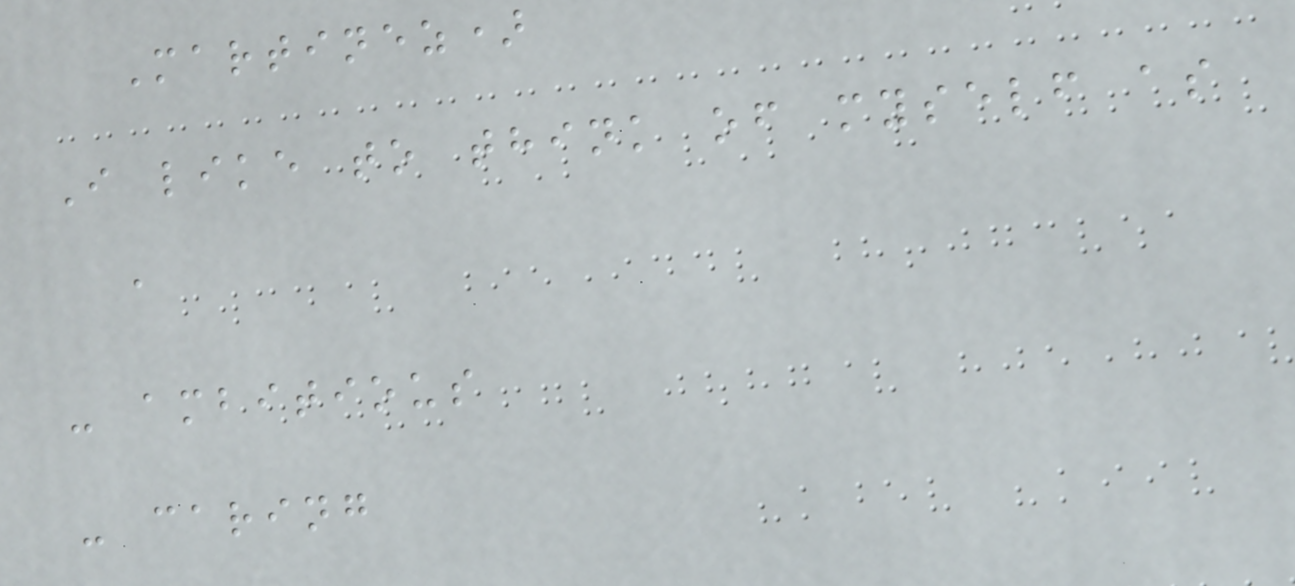Martinez)
I like to think of myself as
a
- ambitious
- caring
